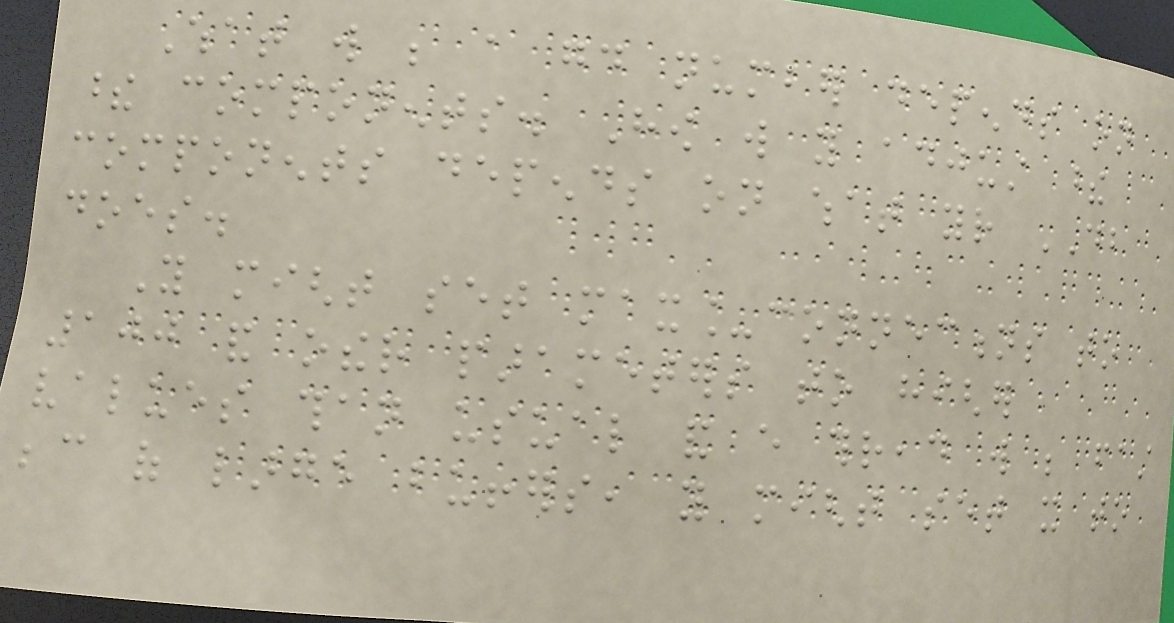What will be a good number depends on
these components. How will you adjust these
components depends on what your DB
does.
You might set max_connections to
100 and other parameters to higher
values than usual and every thread will be fast
because of large buffers, you might set it to
